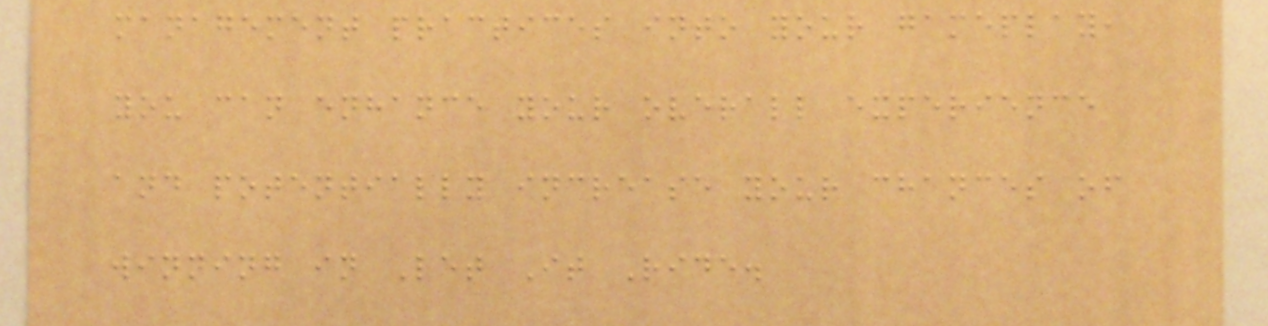management practices into your gameplay,
you can enhance your overall experience
and potentially increase your chances of
winning in Let It Ride.
